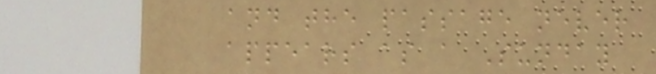and the passage never
appears as a Sunday
